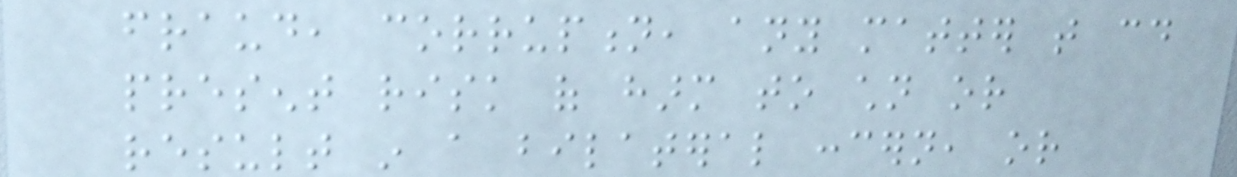fraud, corruption, any matter that could
present risk of harm to children or
result in a bilateral concern, or
